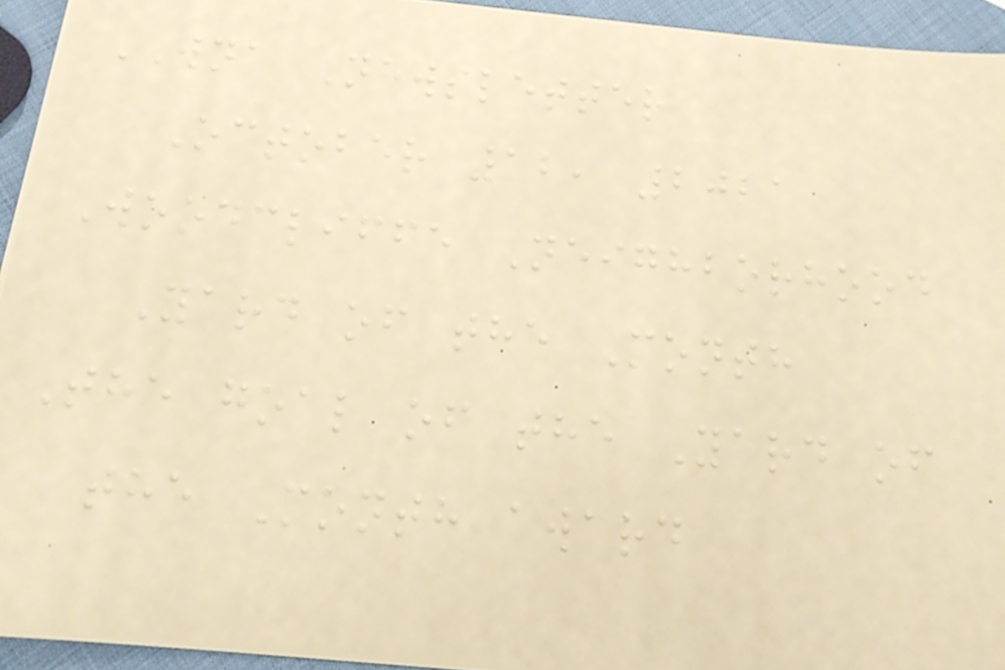WNA Newsletter
October 12, 2021
Woodcliffe Neighborhood
Yard of the Month
The goal of the Yard of
the Month award
